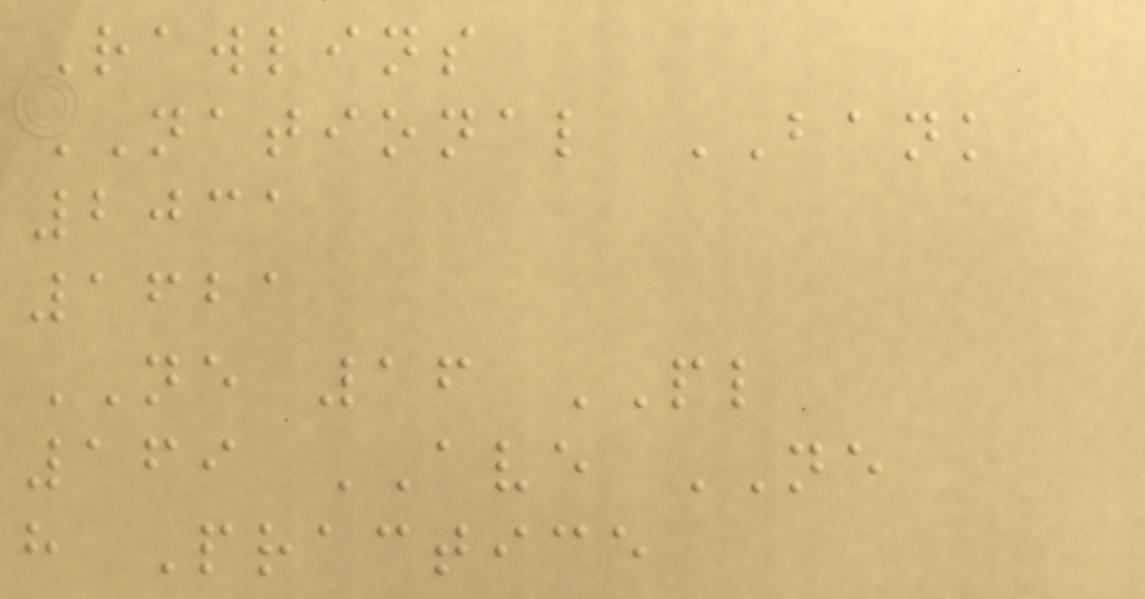Rawlins
NATIONAL BANK
2031
1621
NE 16 PL
169 AVE NE
h Practice
